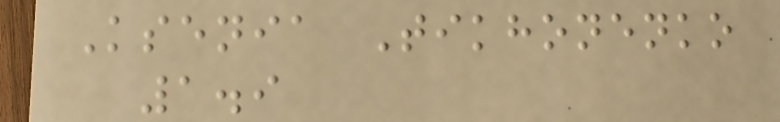Ksenia Tikhonenko
1.9
